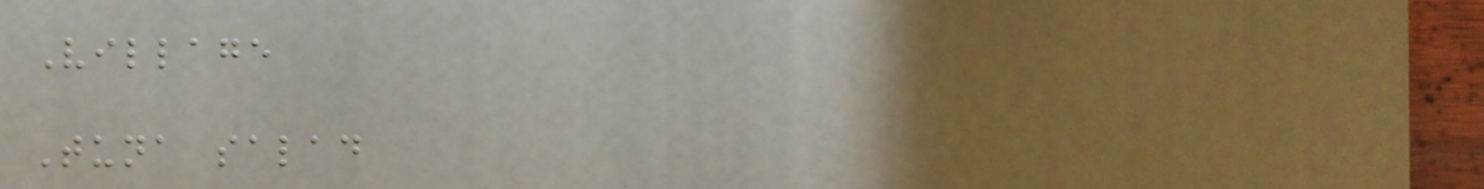Village
Tuna salad
